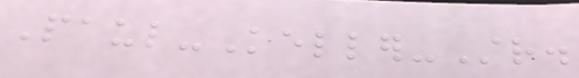Paul-Keller-Str.
